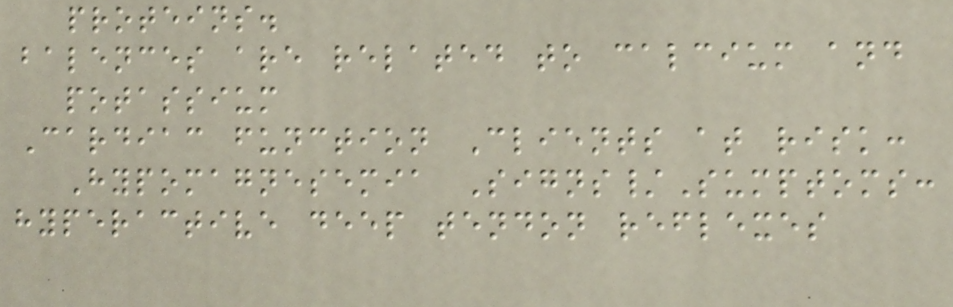proteins.
balences are related to calcium and
potassium
Cardiac function Clients at risk:
Hypomagnesemia Signs/Sumptoms:
hyperactive deep tendon reflexes
